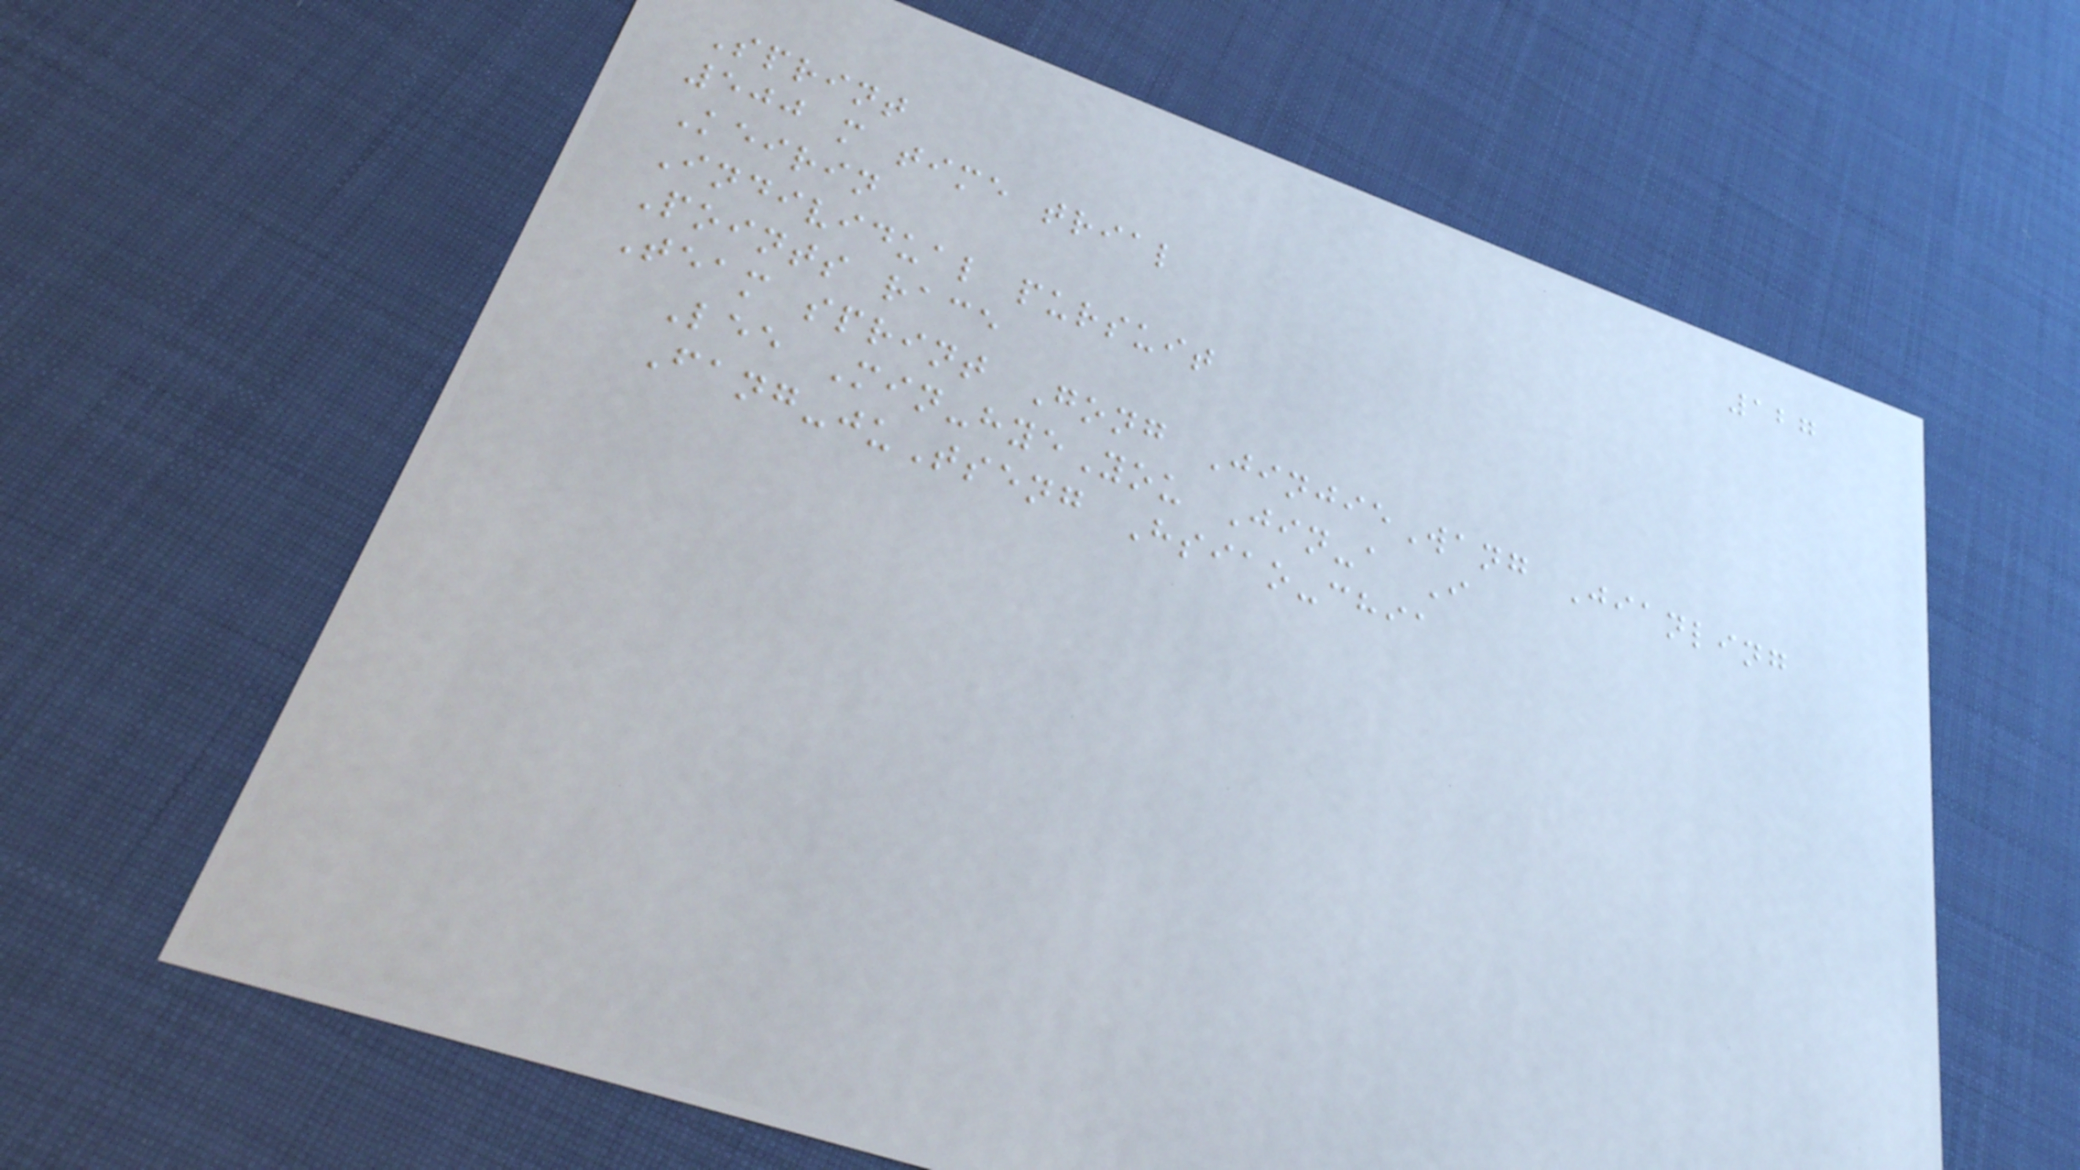127
Sprint
500 m time trial
Keirin
Individual pursuit
Points race
Team sprint Gong JinjieWang Jianling
Lee Min-hyeYou Jin-a I
Fang-juTseng Hsiao-chia
